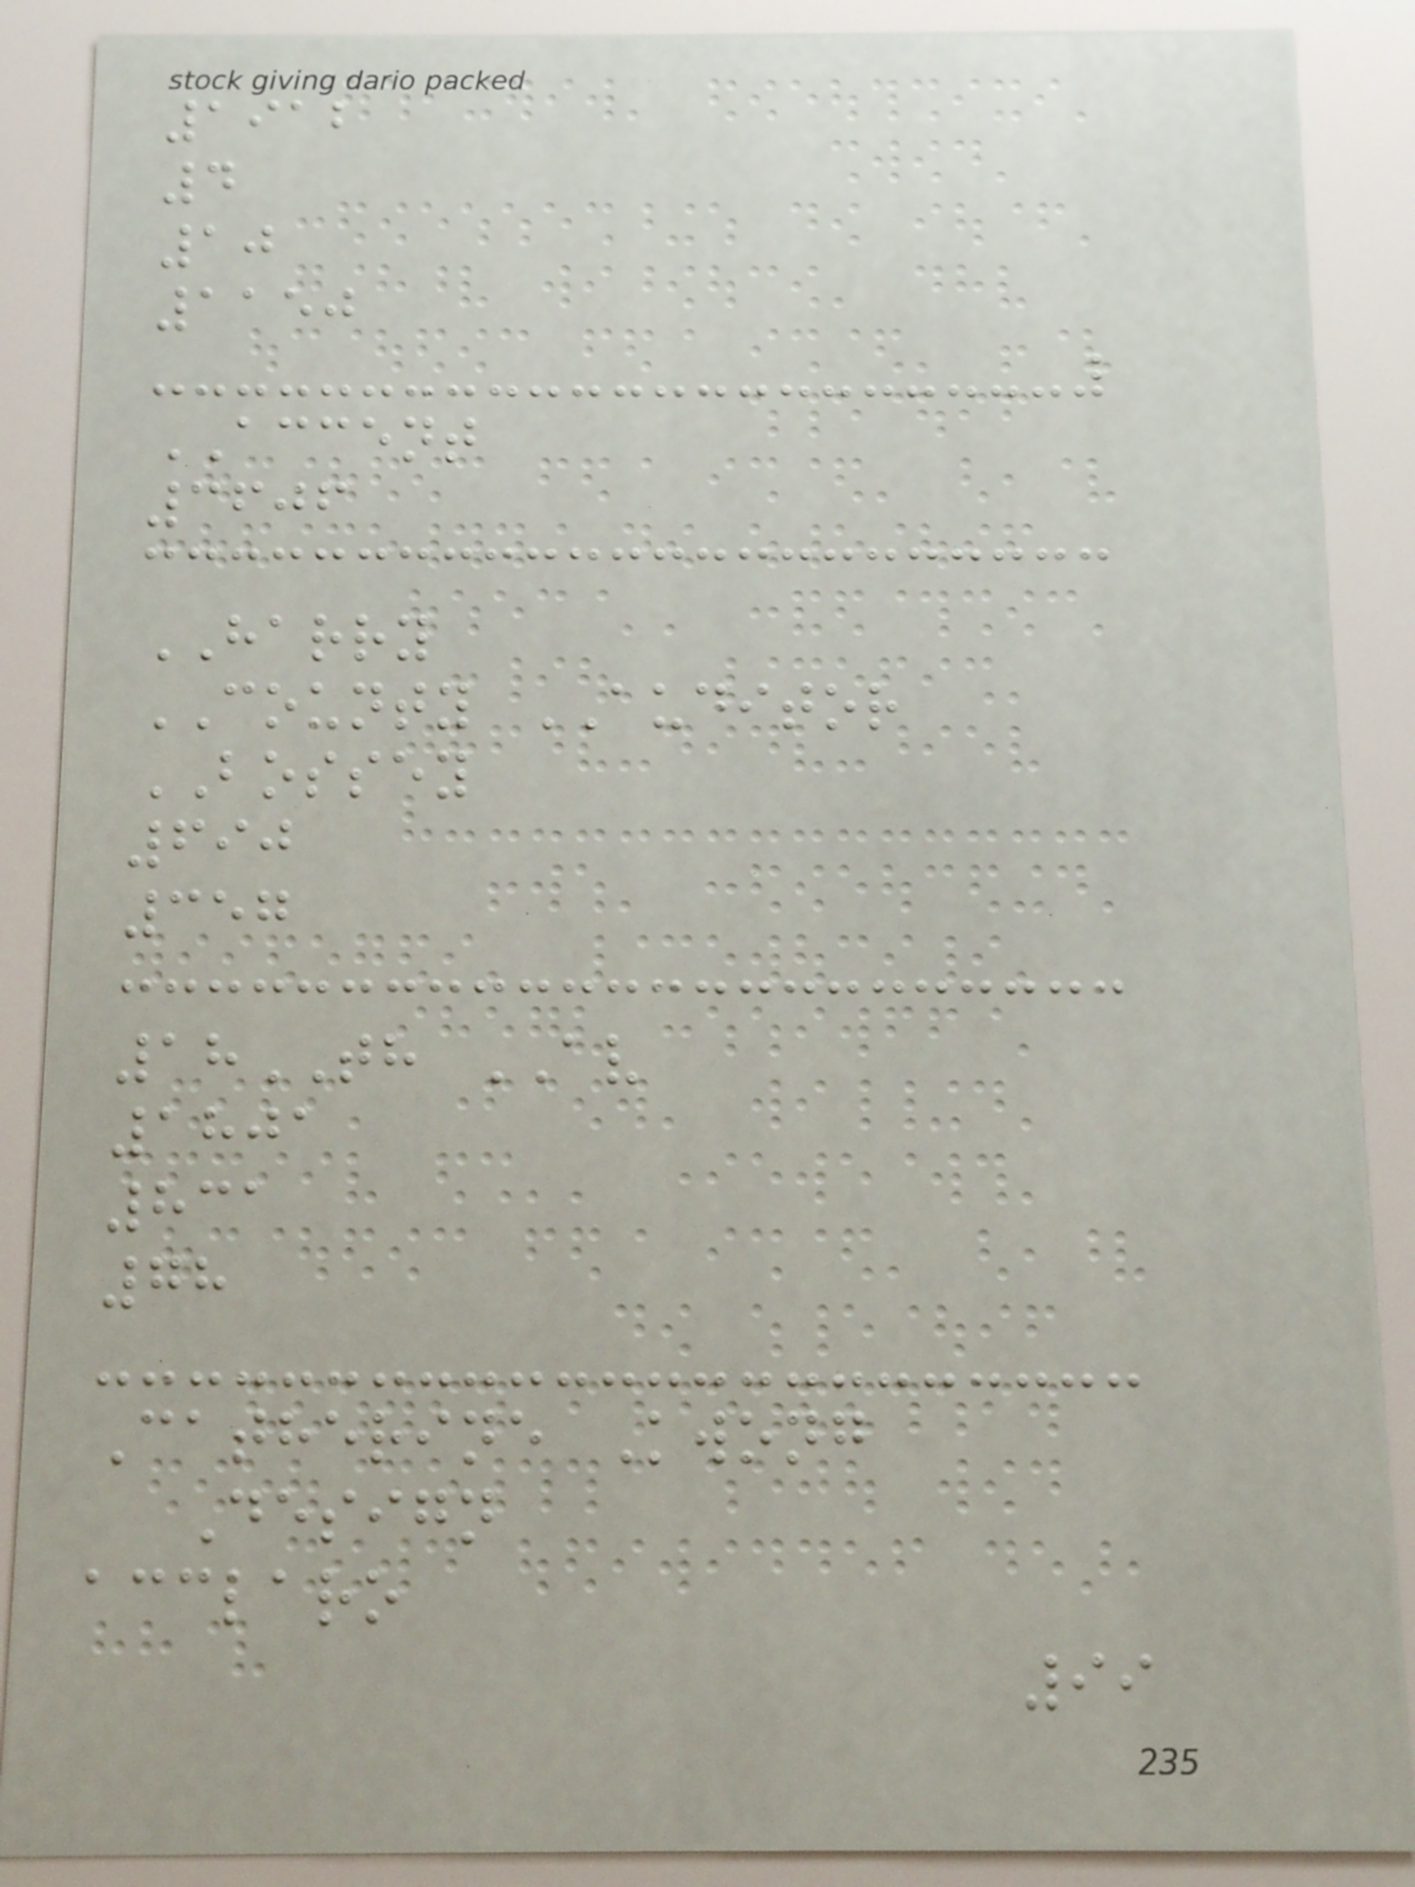1912
4
10
1150
ACCENT
3606
HARRY
COUNTY AUDITOR
BOSSEY
690
357
18TH AV
1801
831
78
Catherine Kwong
Design
acclaro
99
